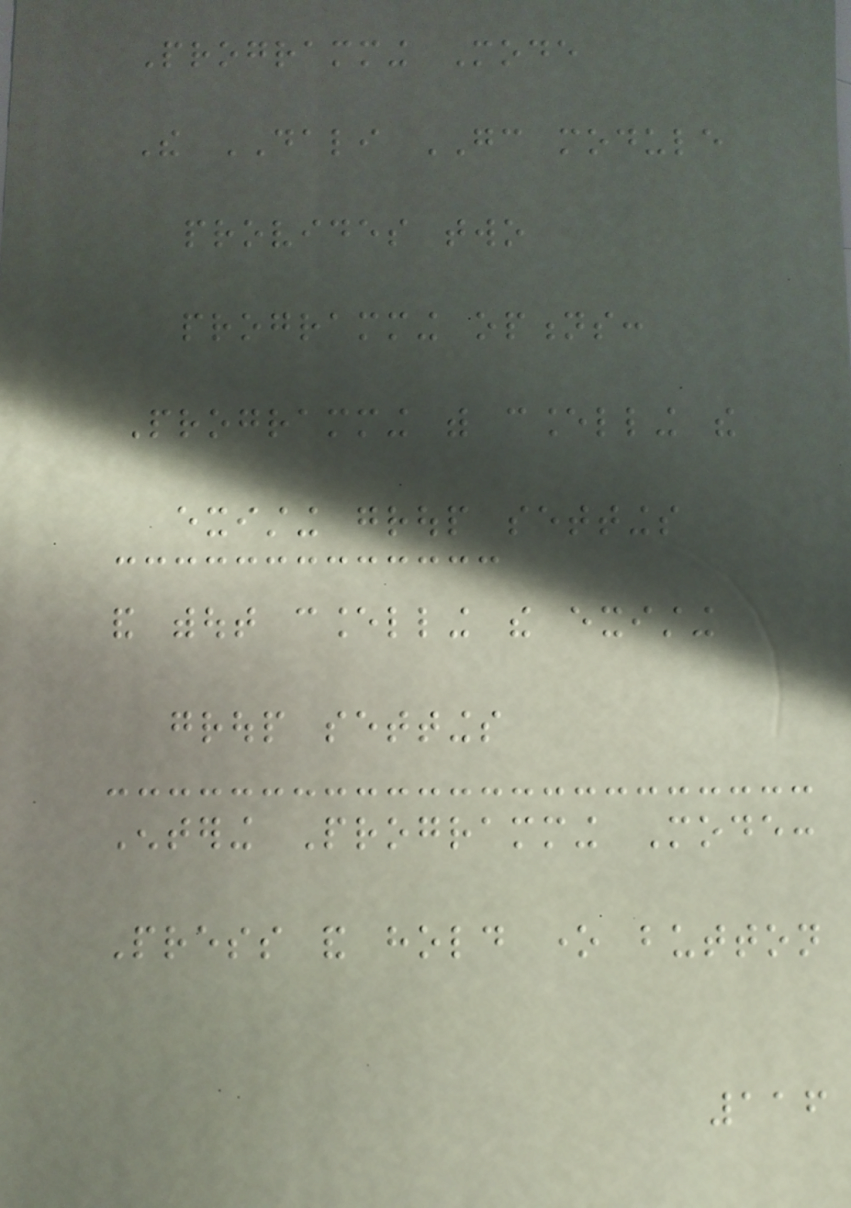Programming Mode
The DALI GC module
provides two
programming options:
Programming with cancelling the
existing group settings
and without cancelling the existing
group settings
Entering Programming Mode:
Press and hold one button
116
